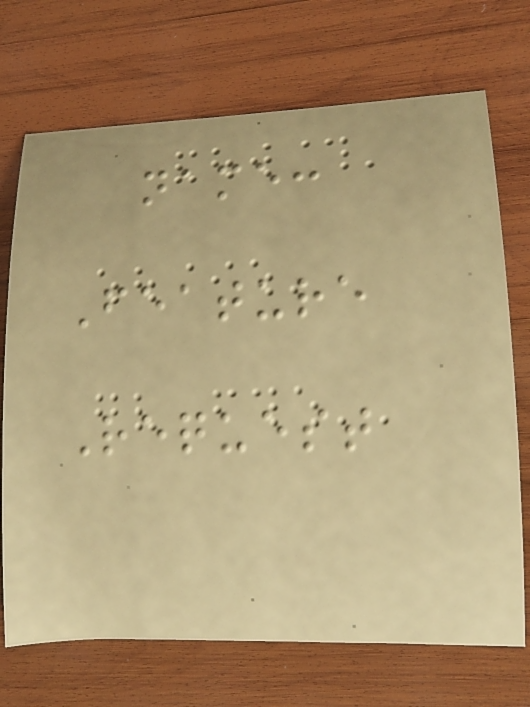name:
Feature
Request
